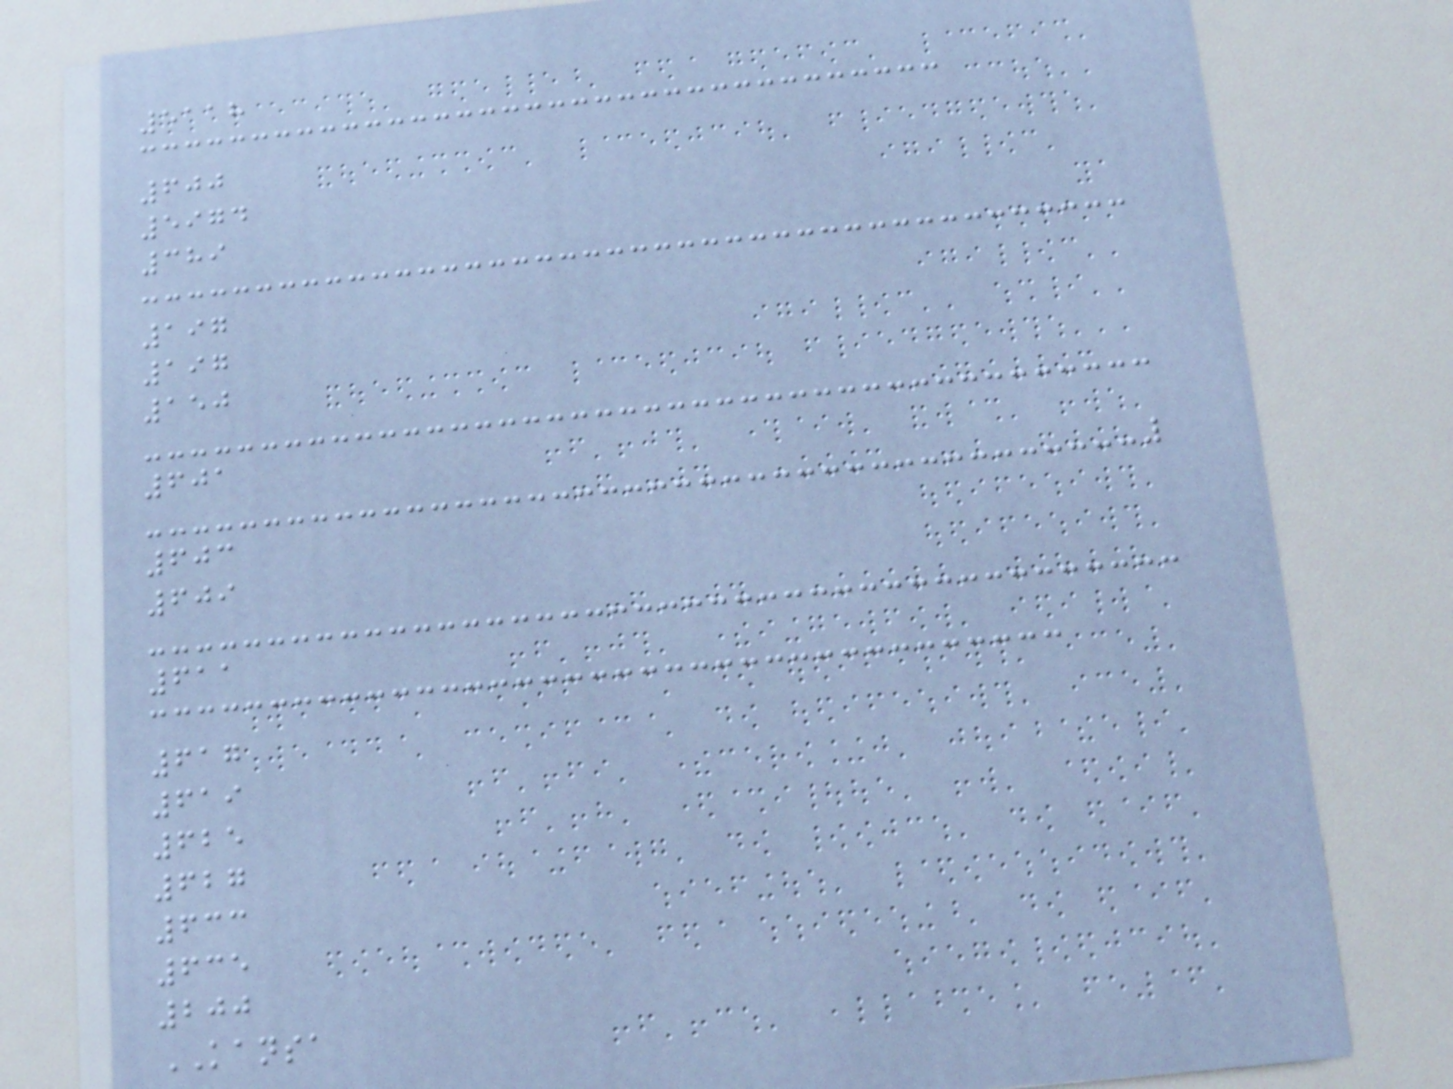5118
600
5974
389
197
197
150
601
603
609
611
617
619
625
627
633
635
200
KANSA
